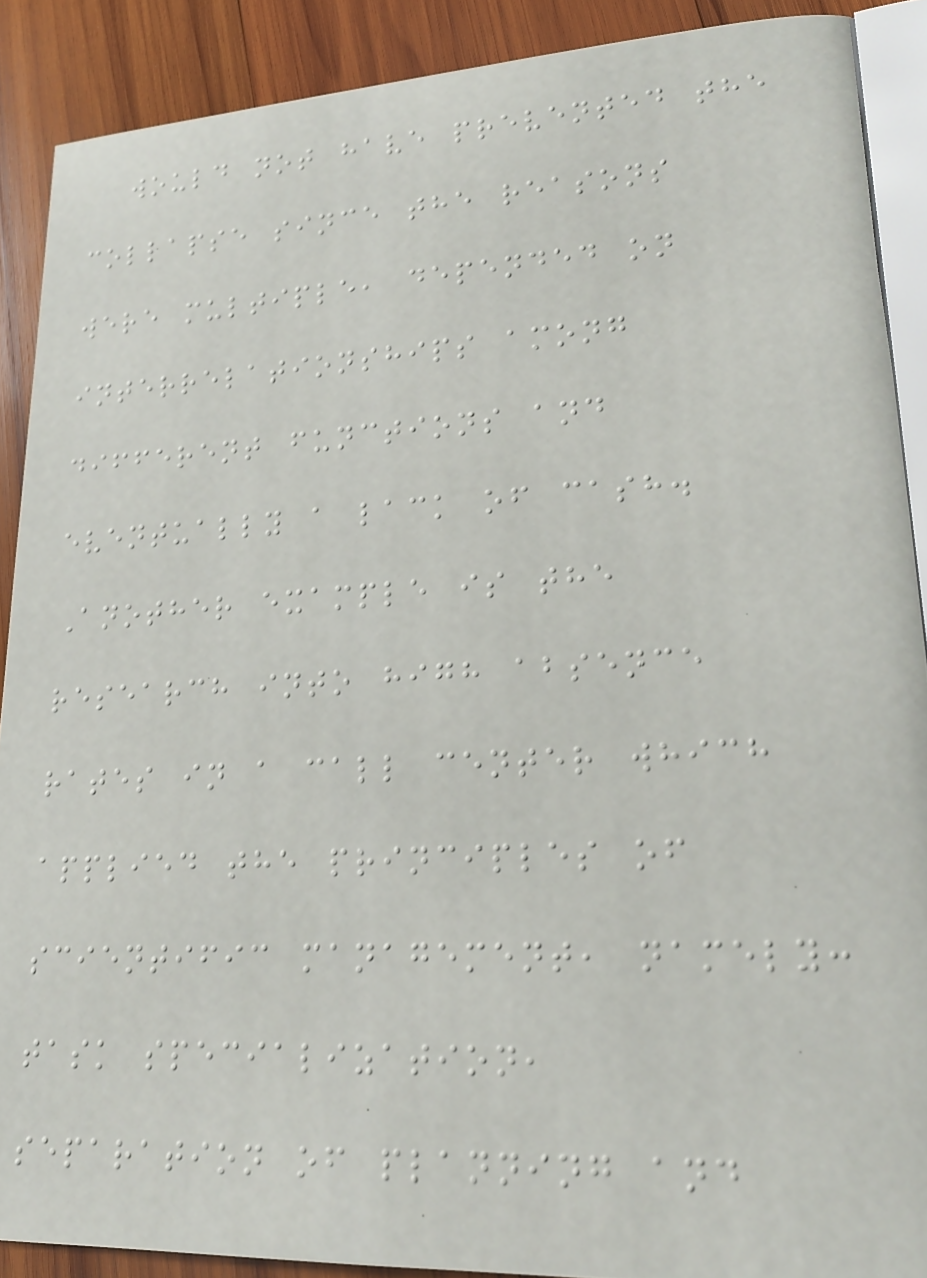would not have prevented the
collapse since the reasons
were multiple, depended on
interrelationships among
different functions and
eventually a lack of cash.
Another example is the
research into high absence
rates in a call center which
applied the principles of
scientific management, namely:
task specialization,
separation of planning and
